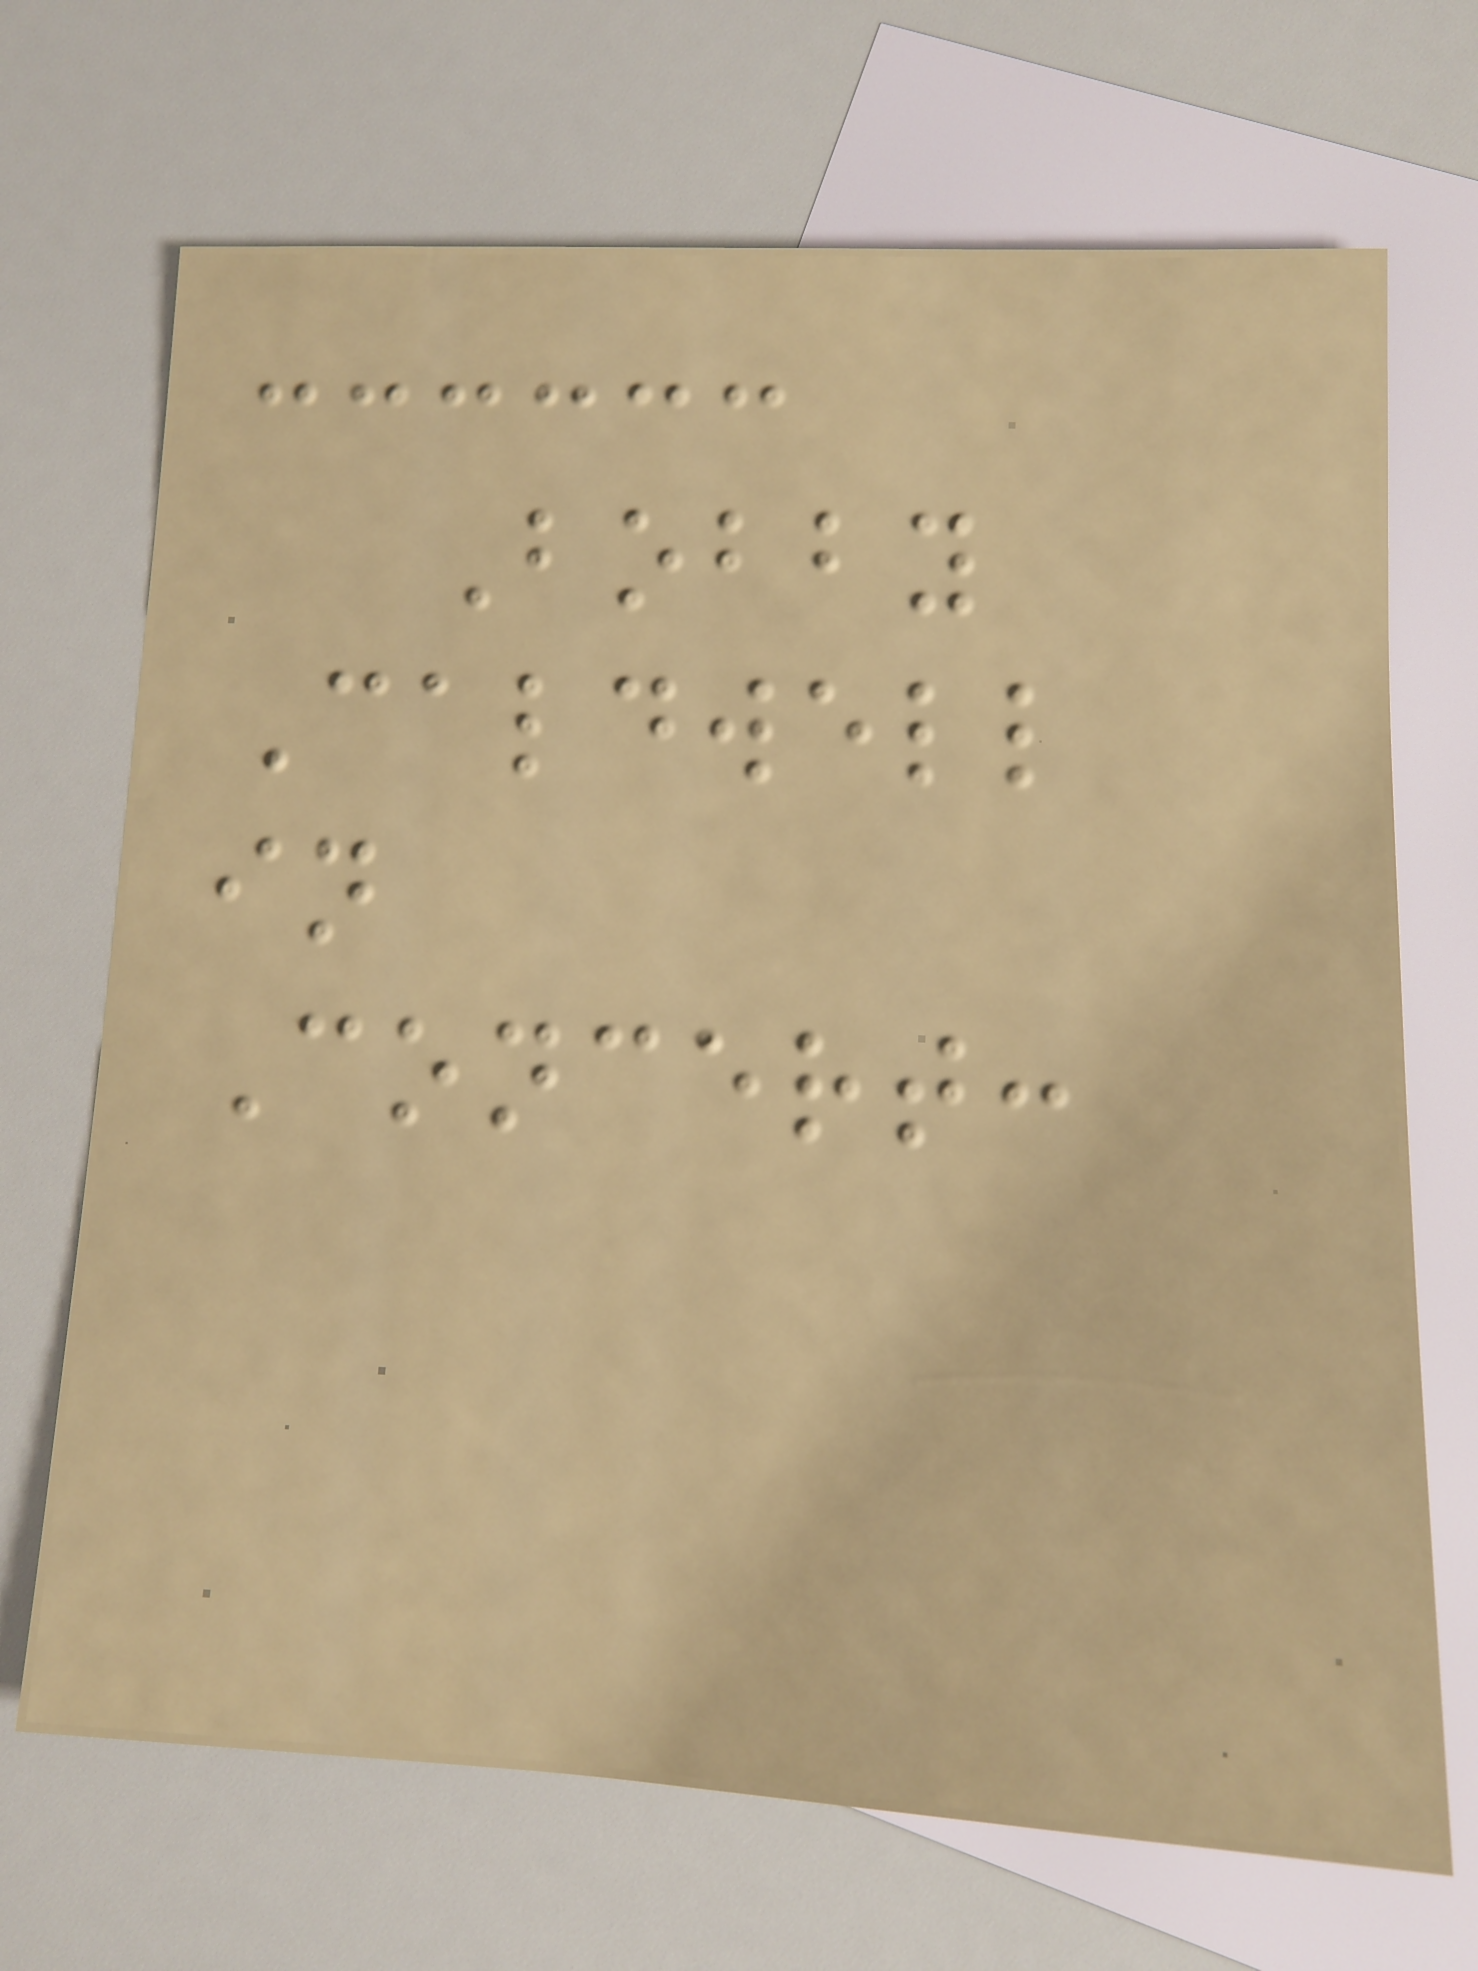Bobby
Caldwell
in
Concert:
